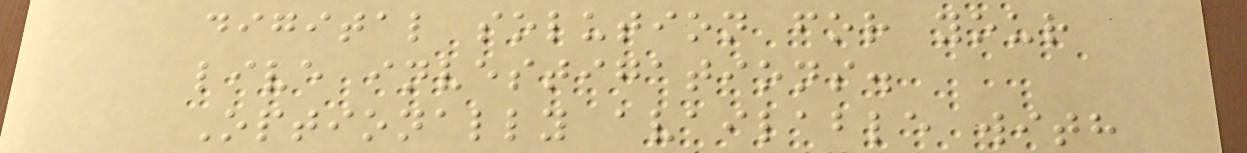digital solution for your
live investigations.
Optionally available with
